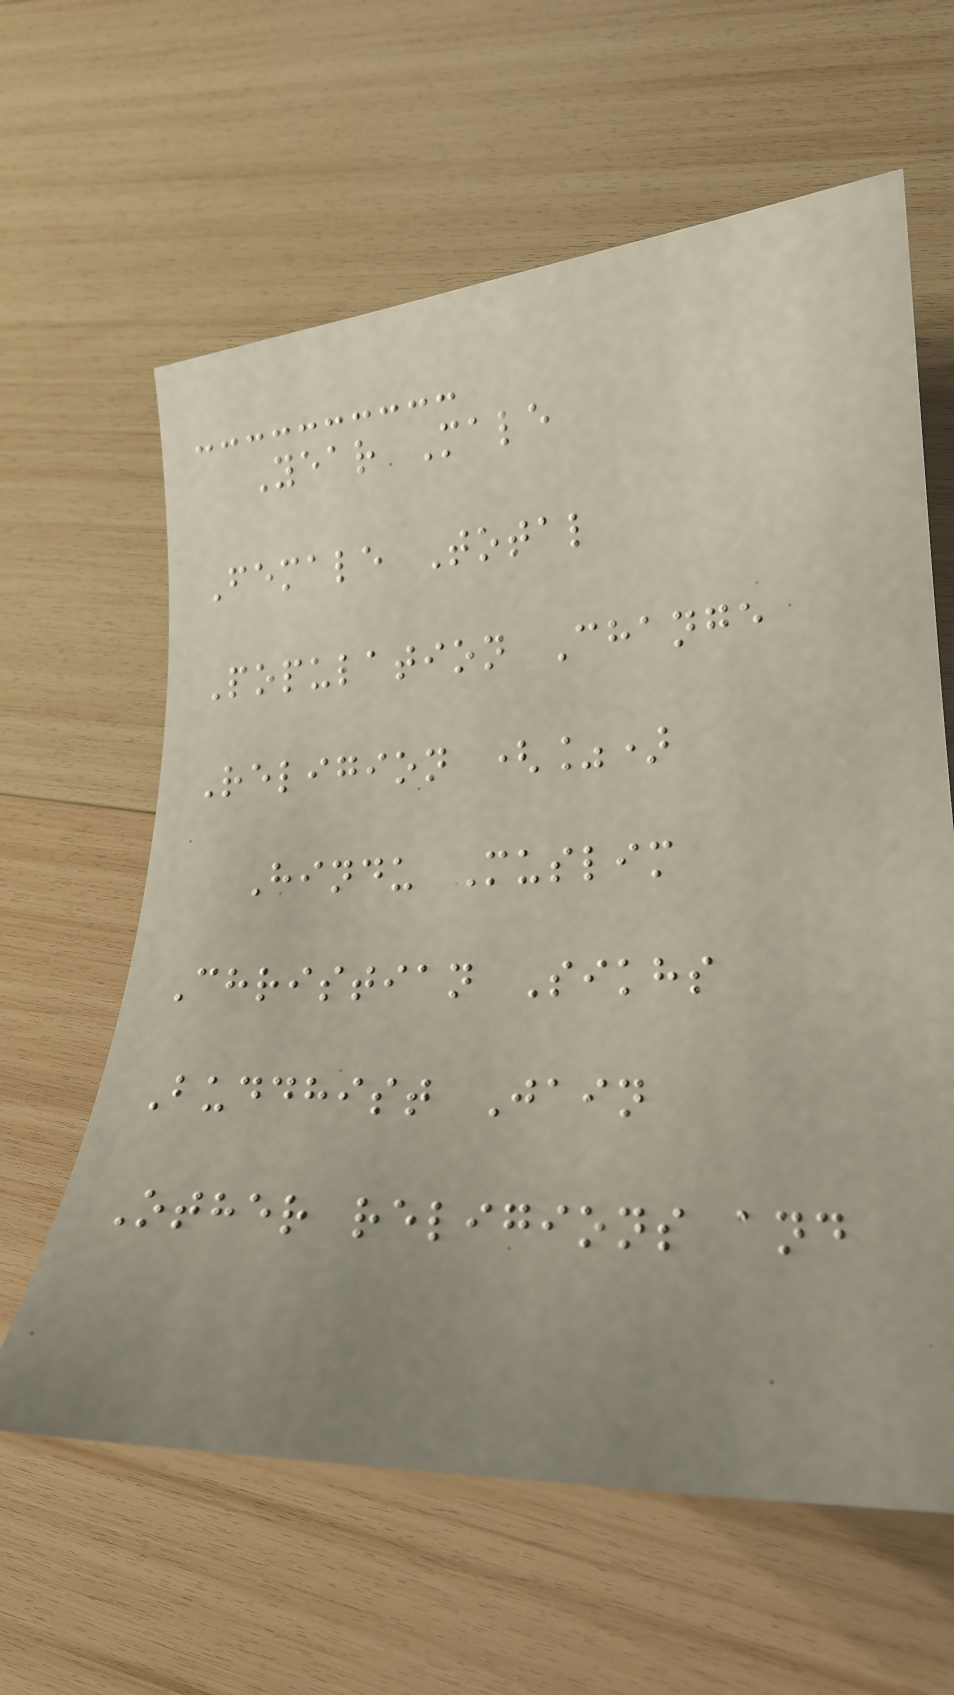Year Male
Female Total
Population Change
Religion (%)
Hindu Muslim
Christian Sikhs
Buddhist Jain
Other religions and
